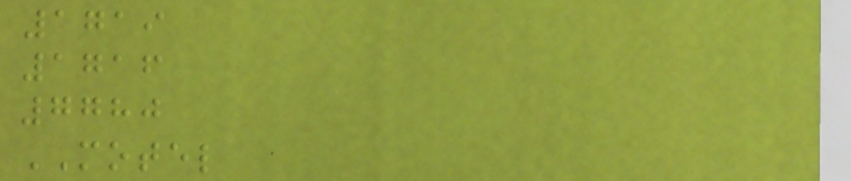1719
1716
7780
MOTEL
